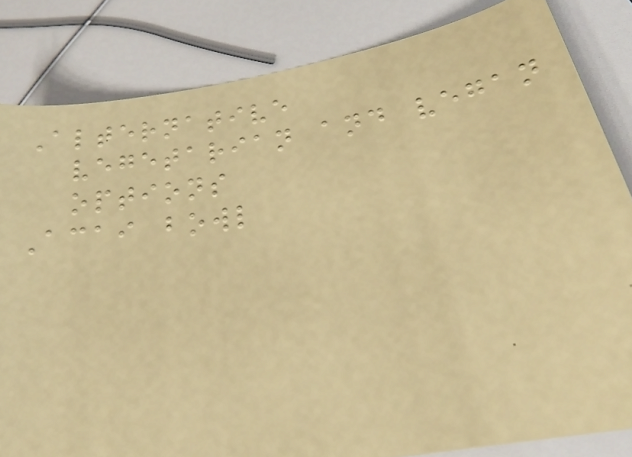Alternative
vegetarian and vegan
options
Acai bowl
